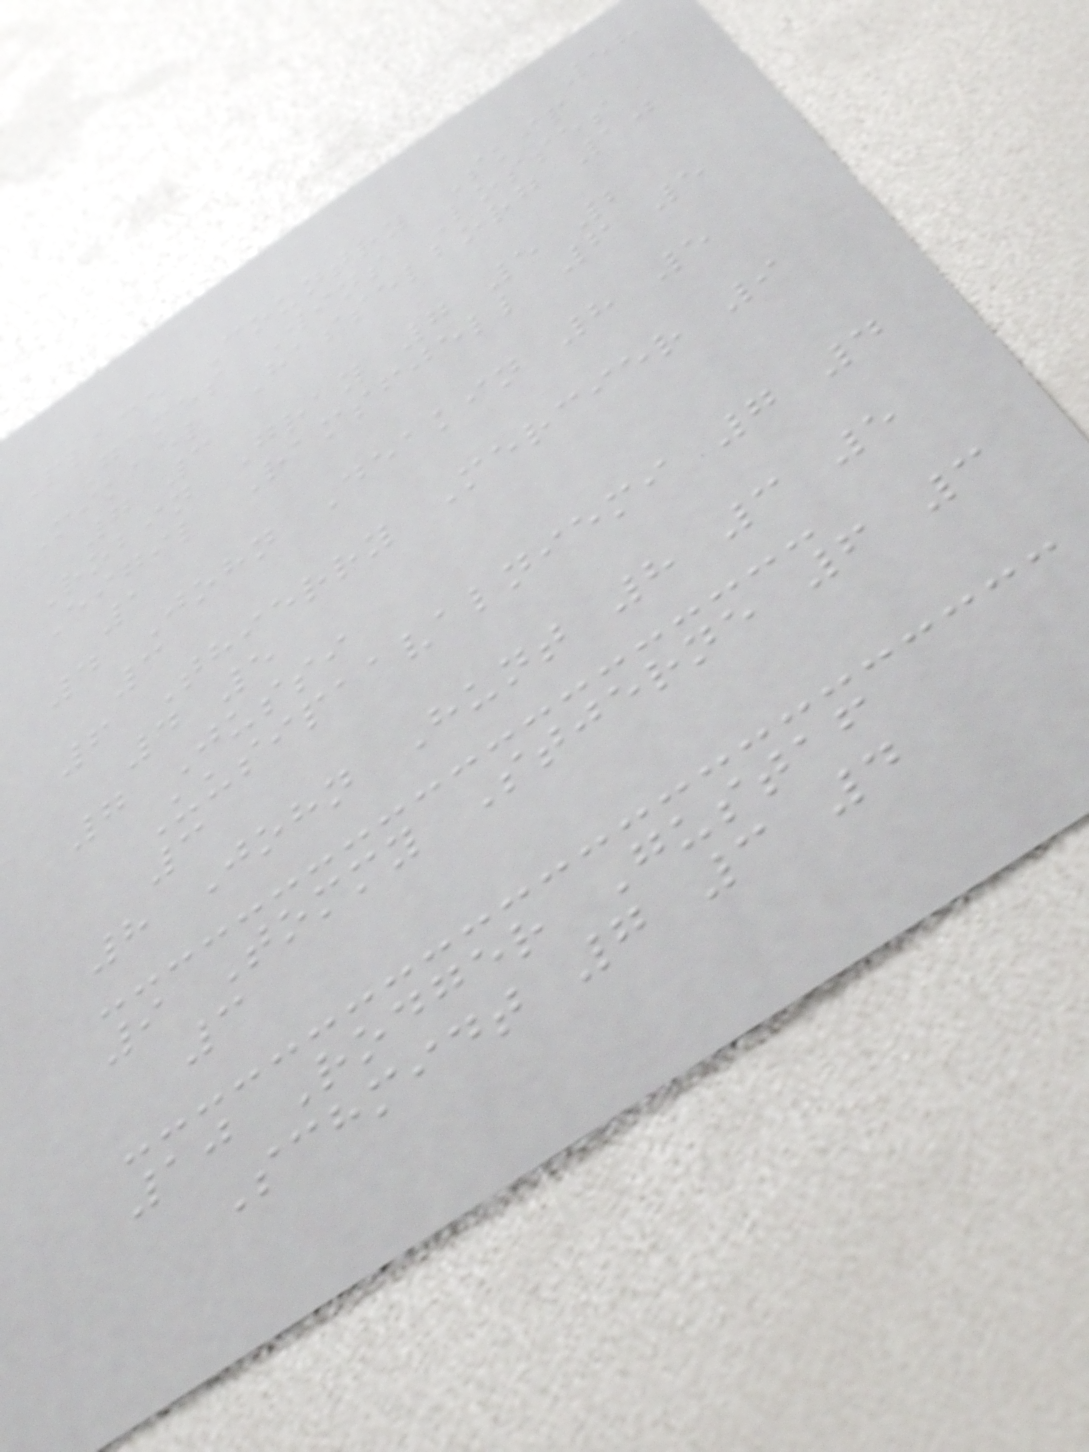58
Place Country Skip
Games Wins Losses
Mikael Hasselborg 10
7 3
Robin Gray 7 5 2
Eigil Ramsfjell 6 5
1
4 John Deakin 8 5
3
6 Thierry Mercier 9
4 5
7 Jussi
Uusipaavalniemi 7 4
3
8 John Hunt 8 3 5
9 Tommy Stjerne 6 3
3
10 Rodger Gustaf
Schmidt 7 3 4
